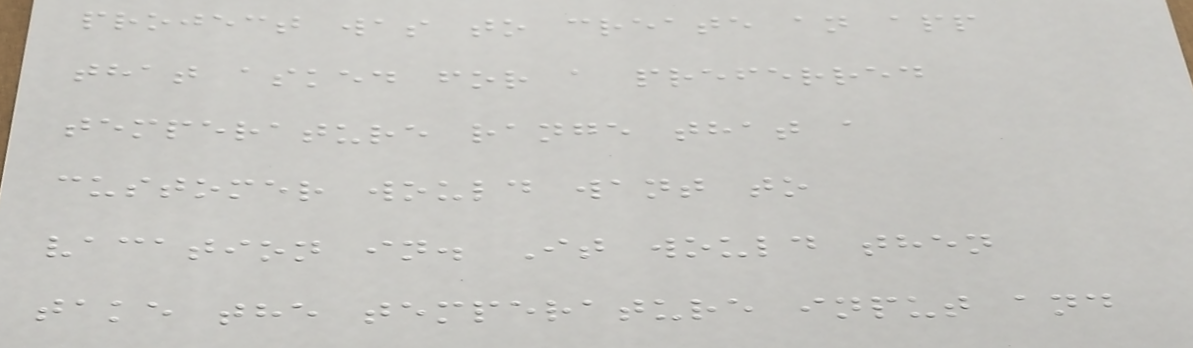project was to create an app
that asked for a preferred
temperature range that a
customer would want to
vacation in. It would then
take the temperature input and
